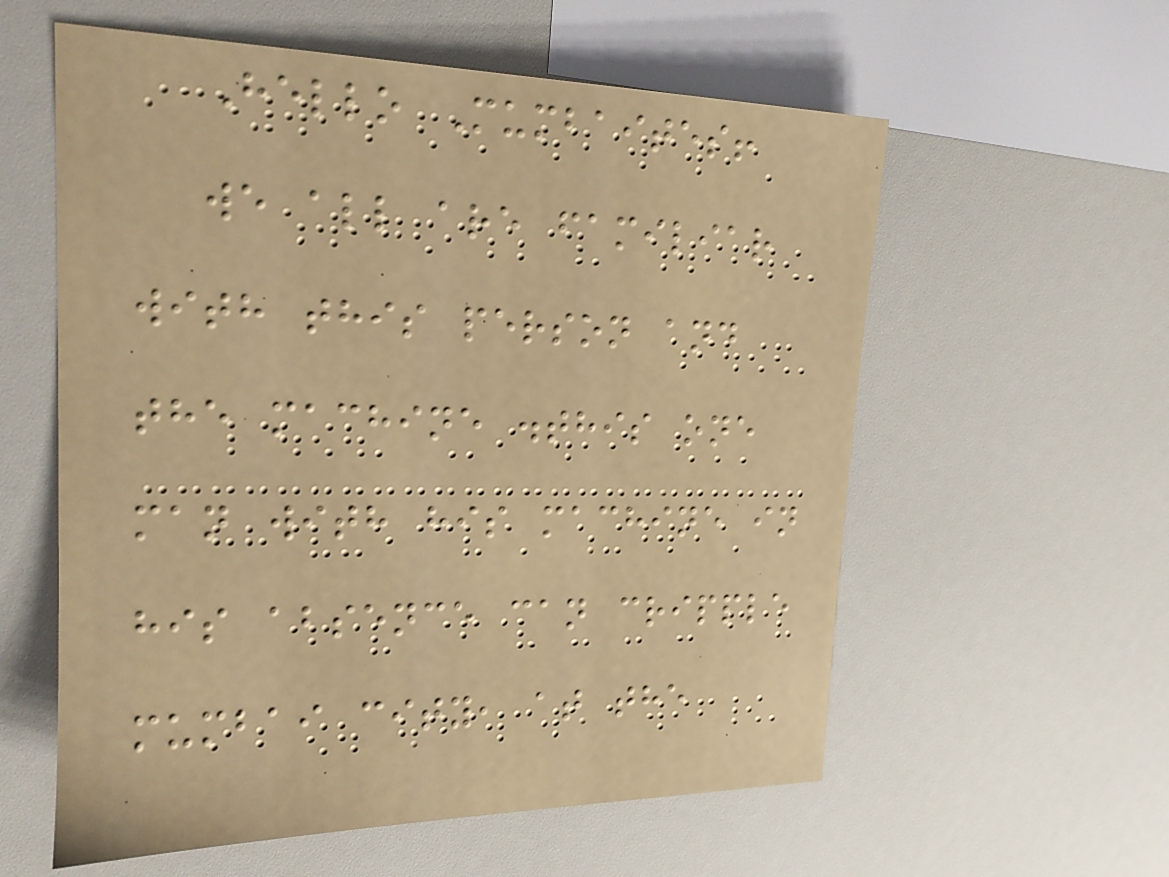Hello Mumbaites!
we all are familiar
with this person and
the machine .this one
man with his machine in
his absence can cripple
mumbai city, at the
